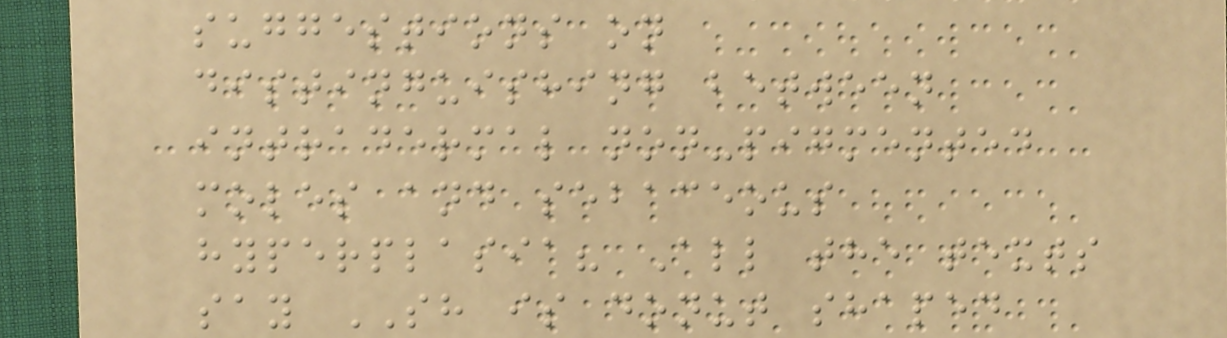suggestions on
distinguishing between
intradermal non-pigmented
moles and sebaceous
hyperplasia? All the texts
say SH is donut shaped
